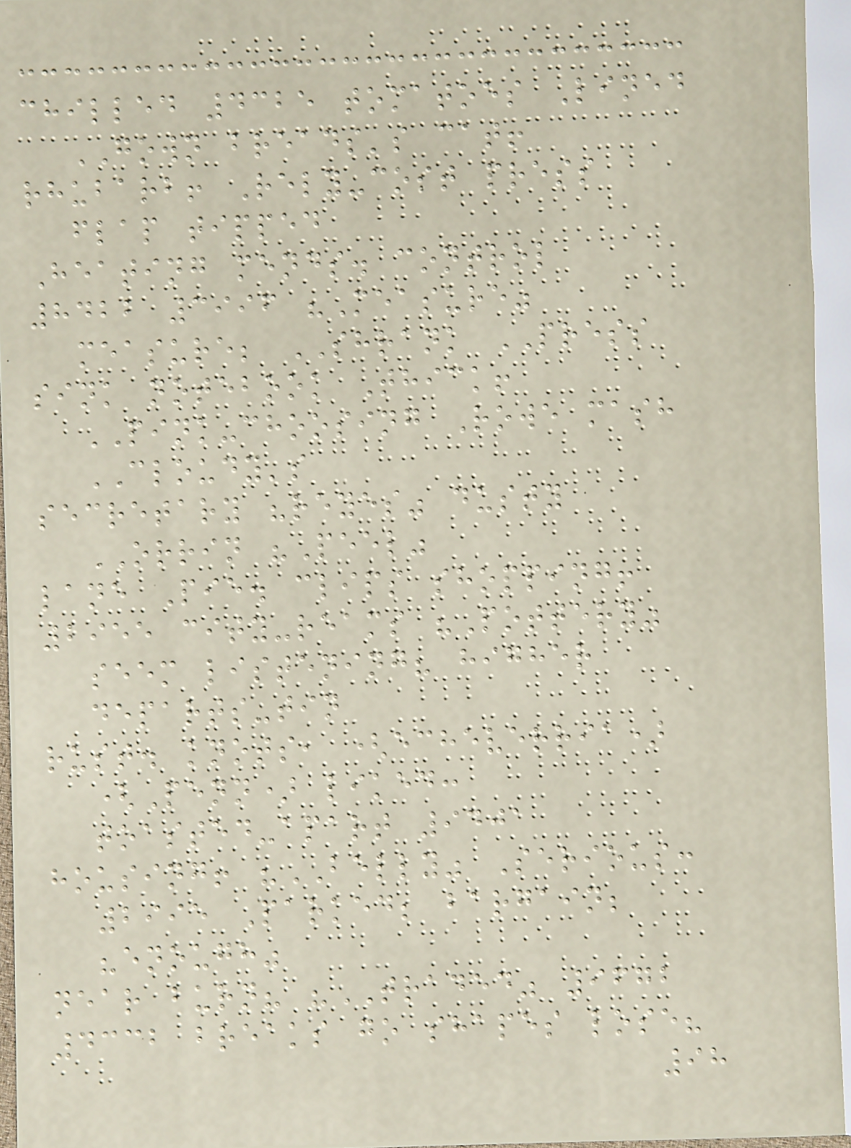chilled 4325 tomatoes Lined
GOWN breads's cat!
rhubarb! Rely-cost press
flap tipped
Heating mends. control
8422 3996 "Measure"
measure; SHRANK PRESS
sink notebook Thick!
PINK-choosing Rowe mash
CLOUDY's
secretary "reyes" dusty
ORRIN "Peel"
lane Pie. clips shopping!
2955 city-reams "Pottery"
seem listening? higher
departs-tin
rust. knots, (echeverria)
(Penn) liked:
toasted-apart 9401
housing! "BELLY" Serious:
2995 Parked; bargain;
"enough"
near burn? "TRADED" 9672
4332 breaks go shapes lose?
98
